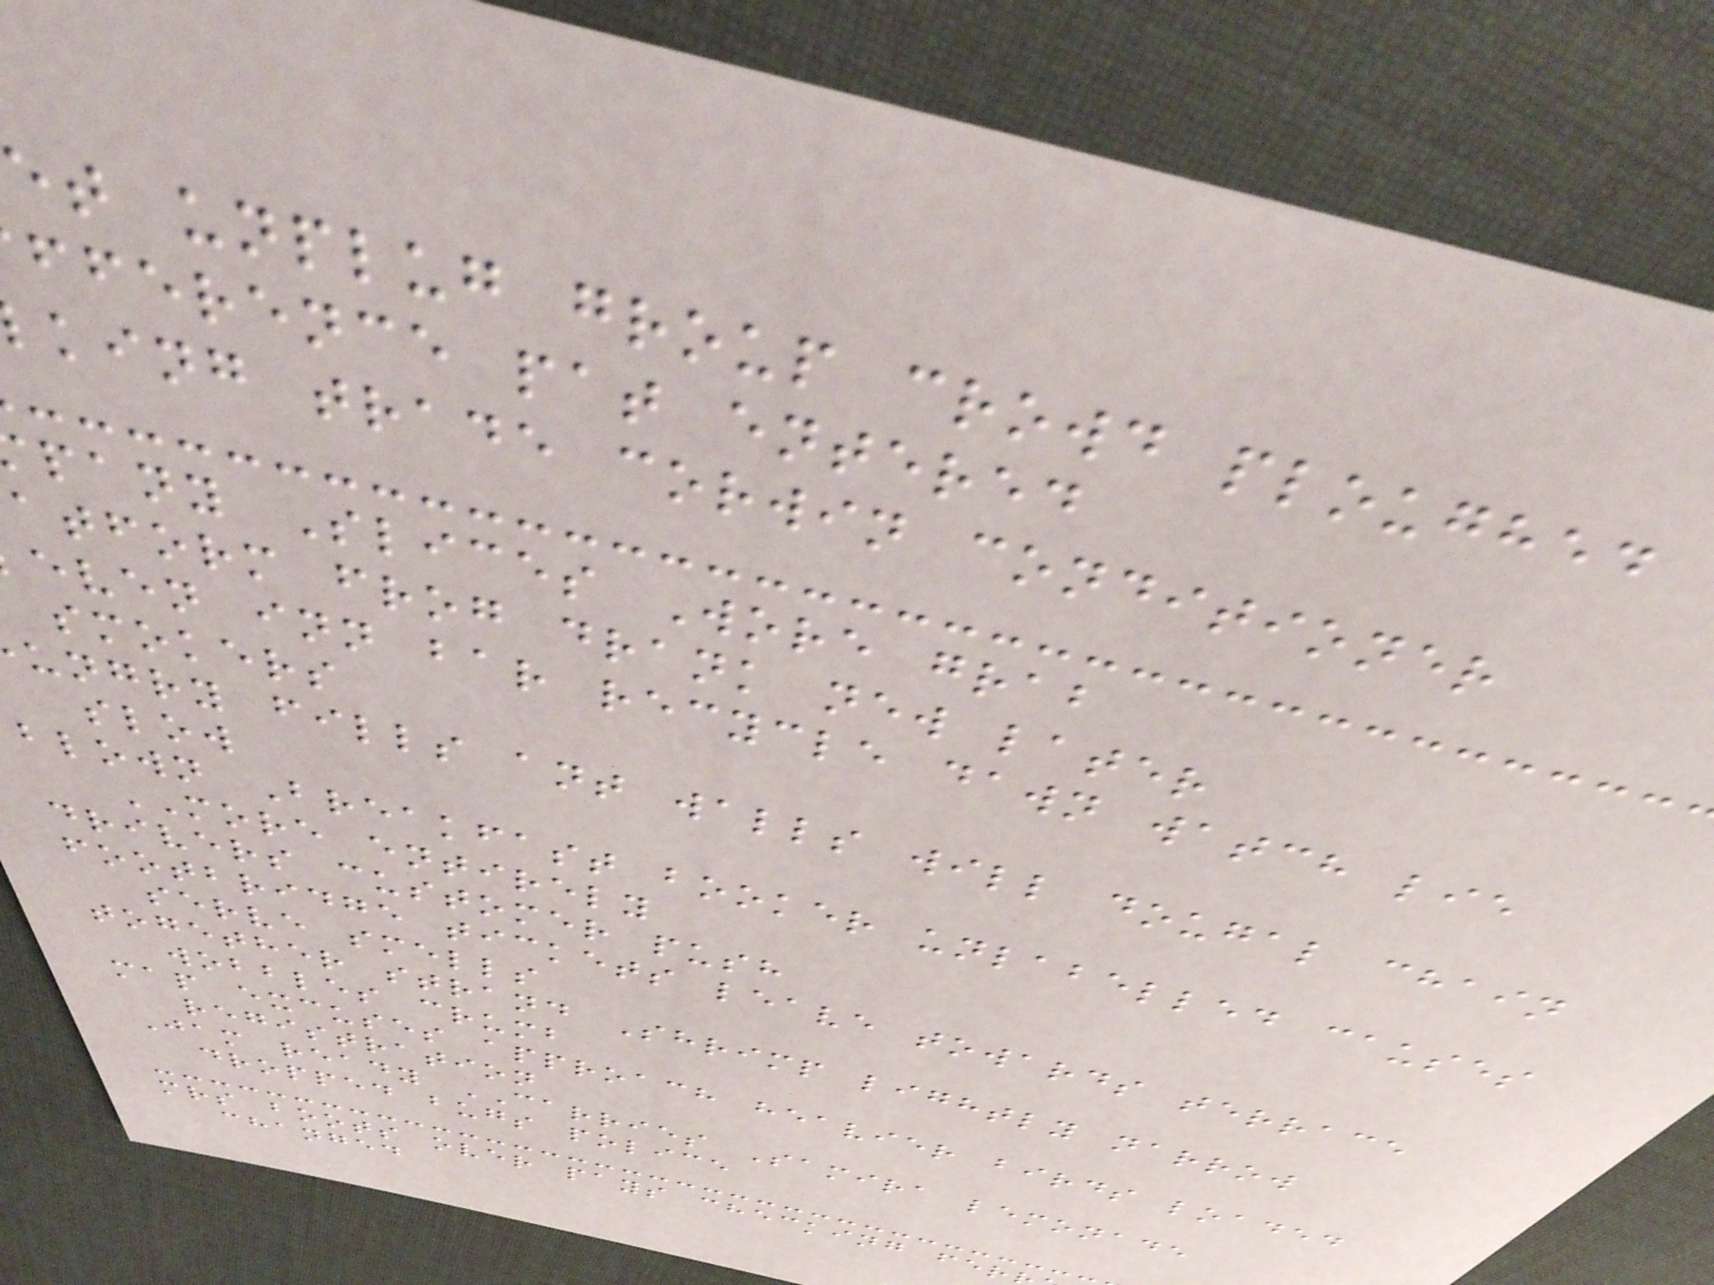et unplug group crowd ploughed
fference pat entered
king trade corwin conditioner
pany Slices Wore grab
atform frog drank new later
even inn bar recycle dawn watch lie
smokers
ungry fills ant walls will dougal chain
slow
blown Breakfast booker unlabelled causes
MORE entirely
drivers customer push
footbridge tickets leave towards terrace
serve smells
together strand Shrimp lightly narrow
wobbles crumb
map excuses approach heavier birds loaded
registration
Jam ready CARRIES Samira lemonade
dropped bugs police
mrs boots over pays checking fer
changed
